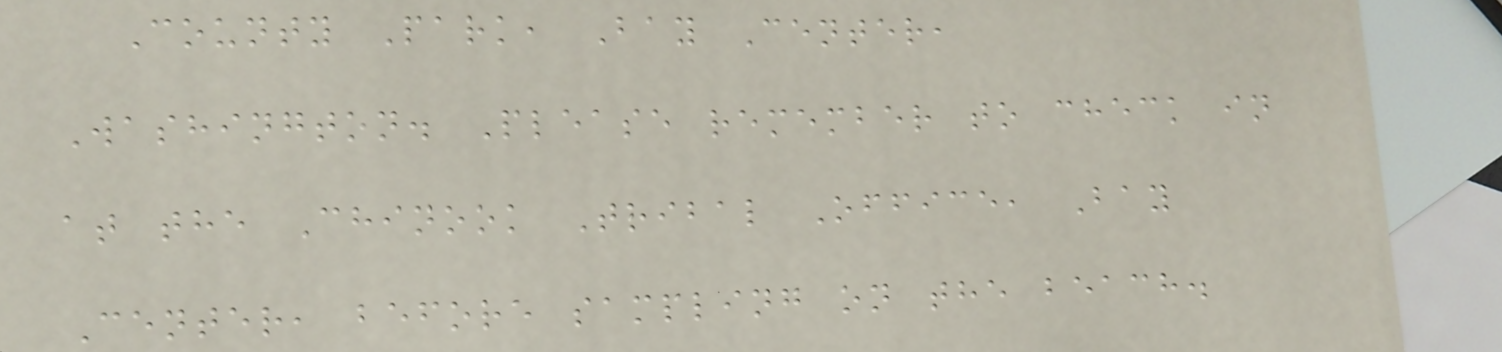County Park, Bay Center,
Washington. Please remember to check in
at the Chinook Tribal Office, Bay
Center, before sampling on the beach.
